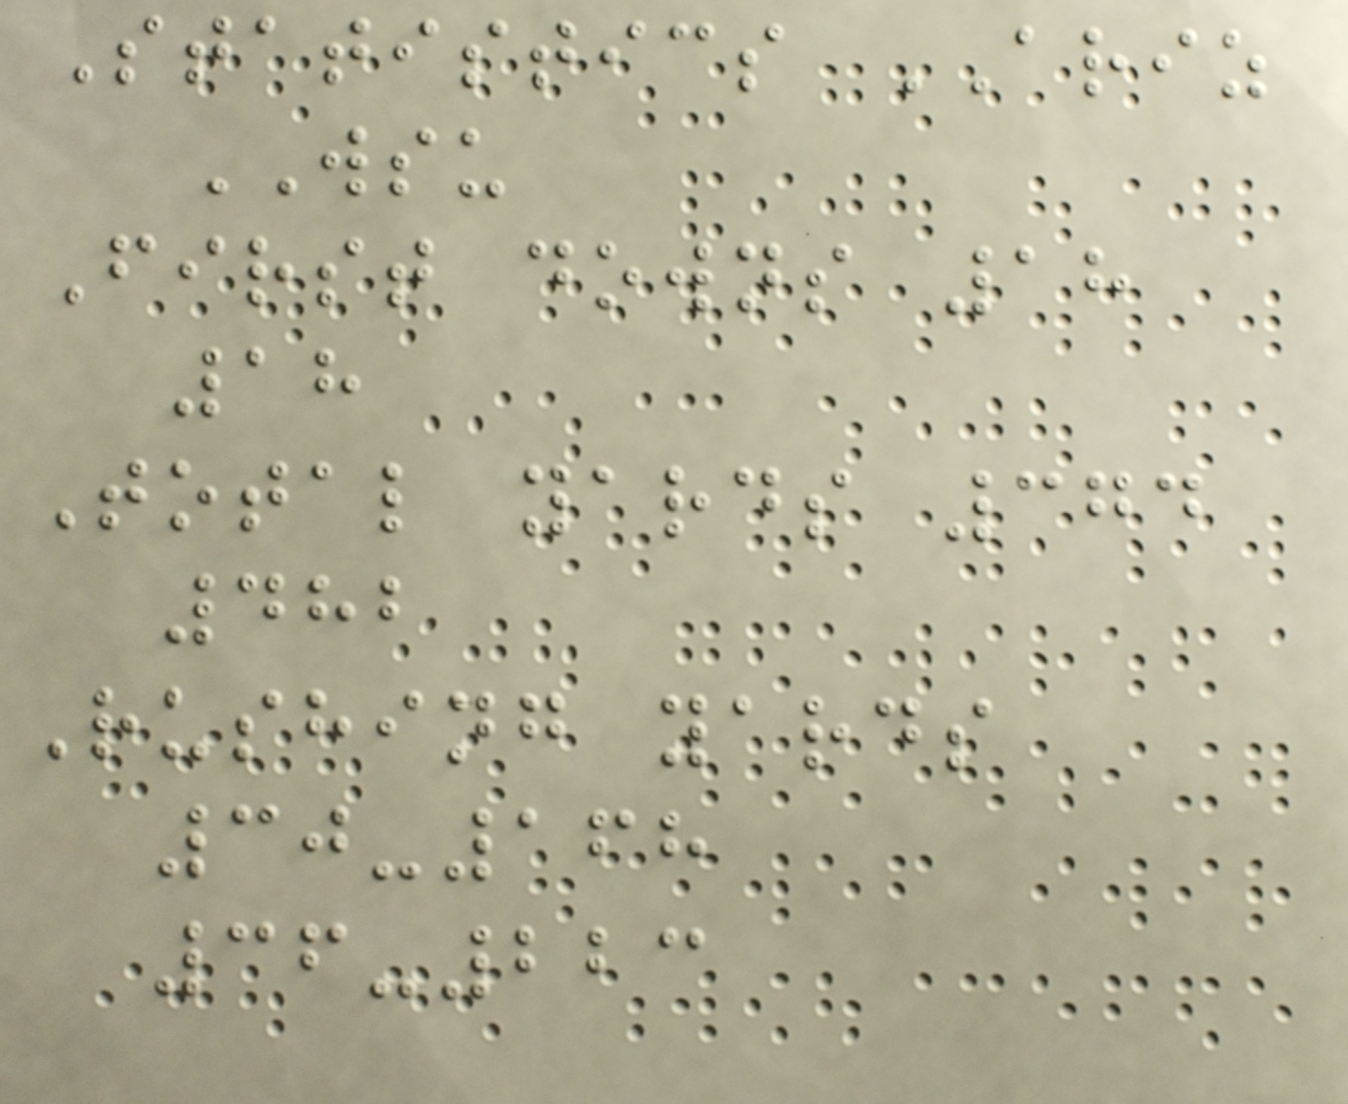Statistics ARIZ
WSU
First downs 18
18
Total yards 374
482
Rushing yards
30-168
36-223
